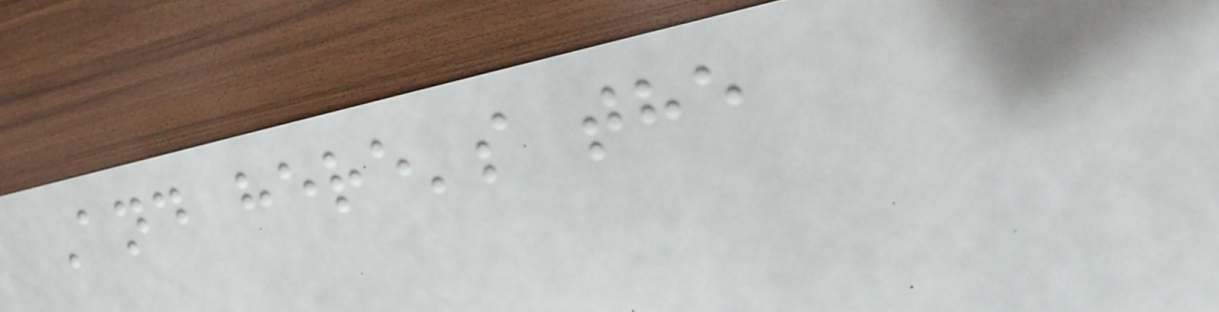And here's the
